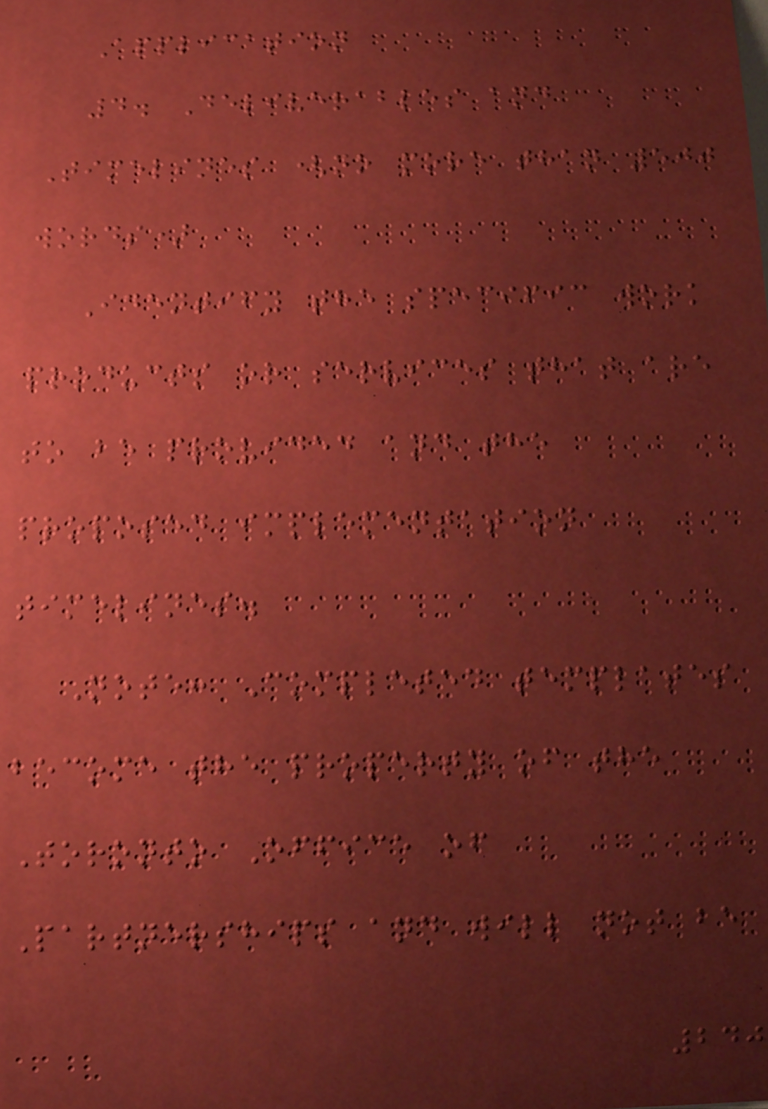Application
4. Deliverables and
Timelines (no more than 500
words)
Identify the specific work
products or services that are
to be provided and the
proposed implementation
timelines.
Note: Completed templates
become the property of the
Toronto Office of
Partnerships and will not be
240
